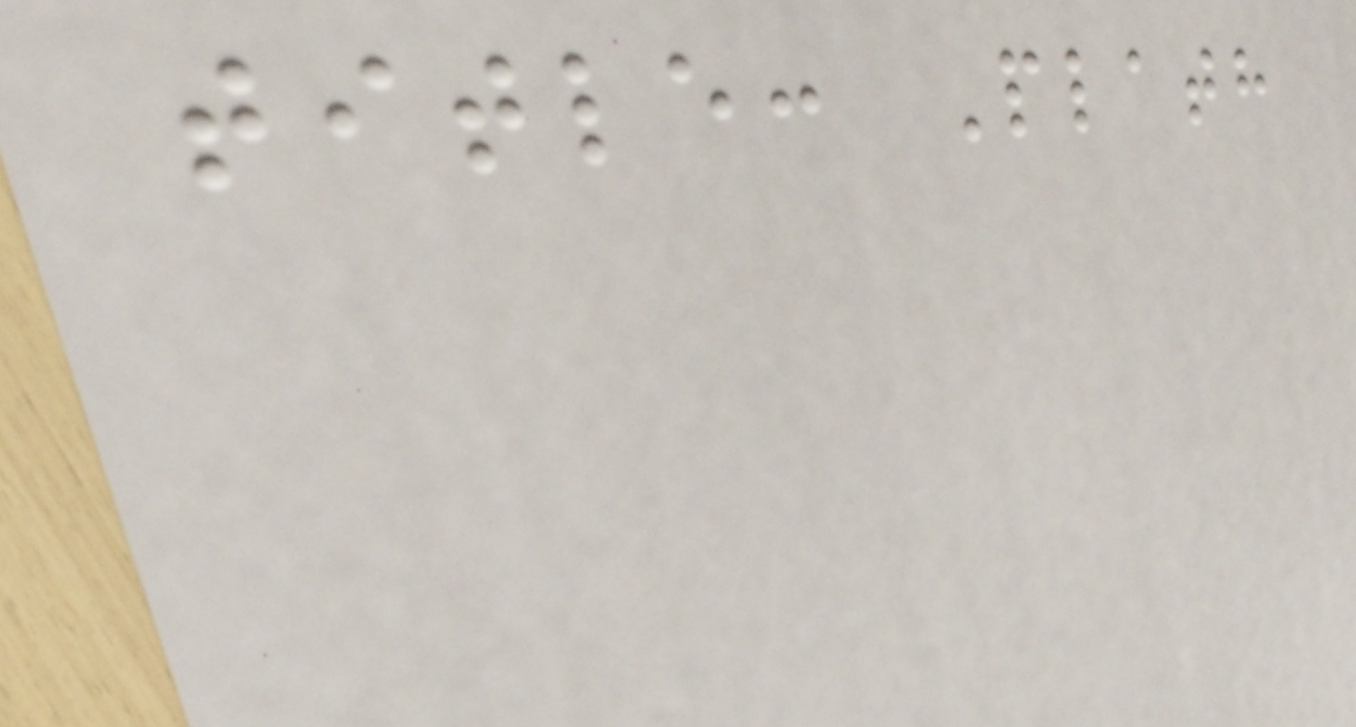title: Plath
